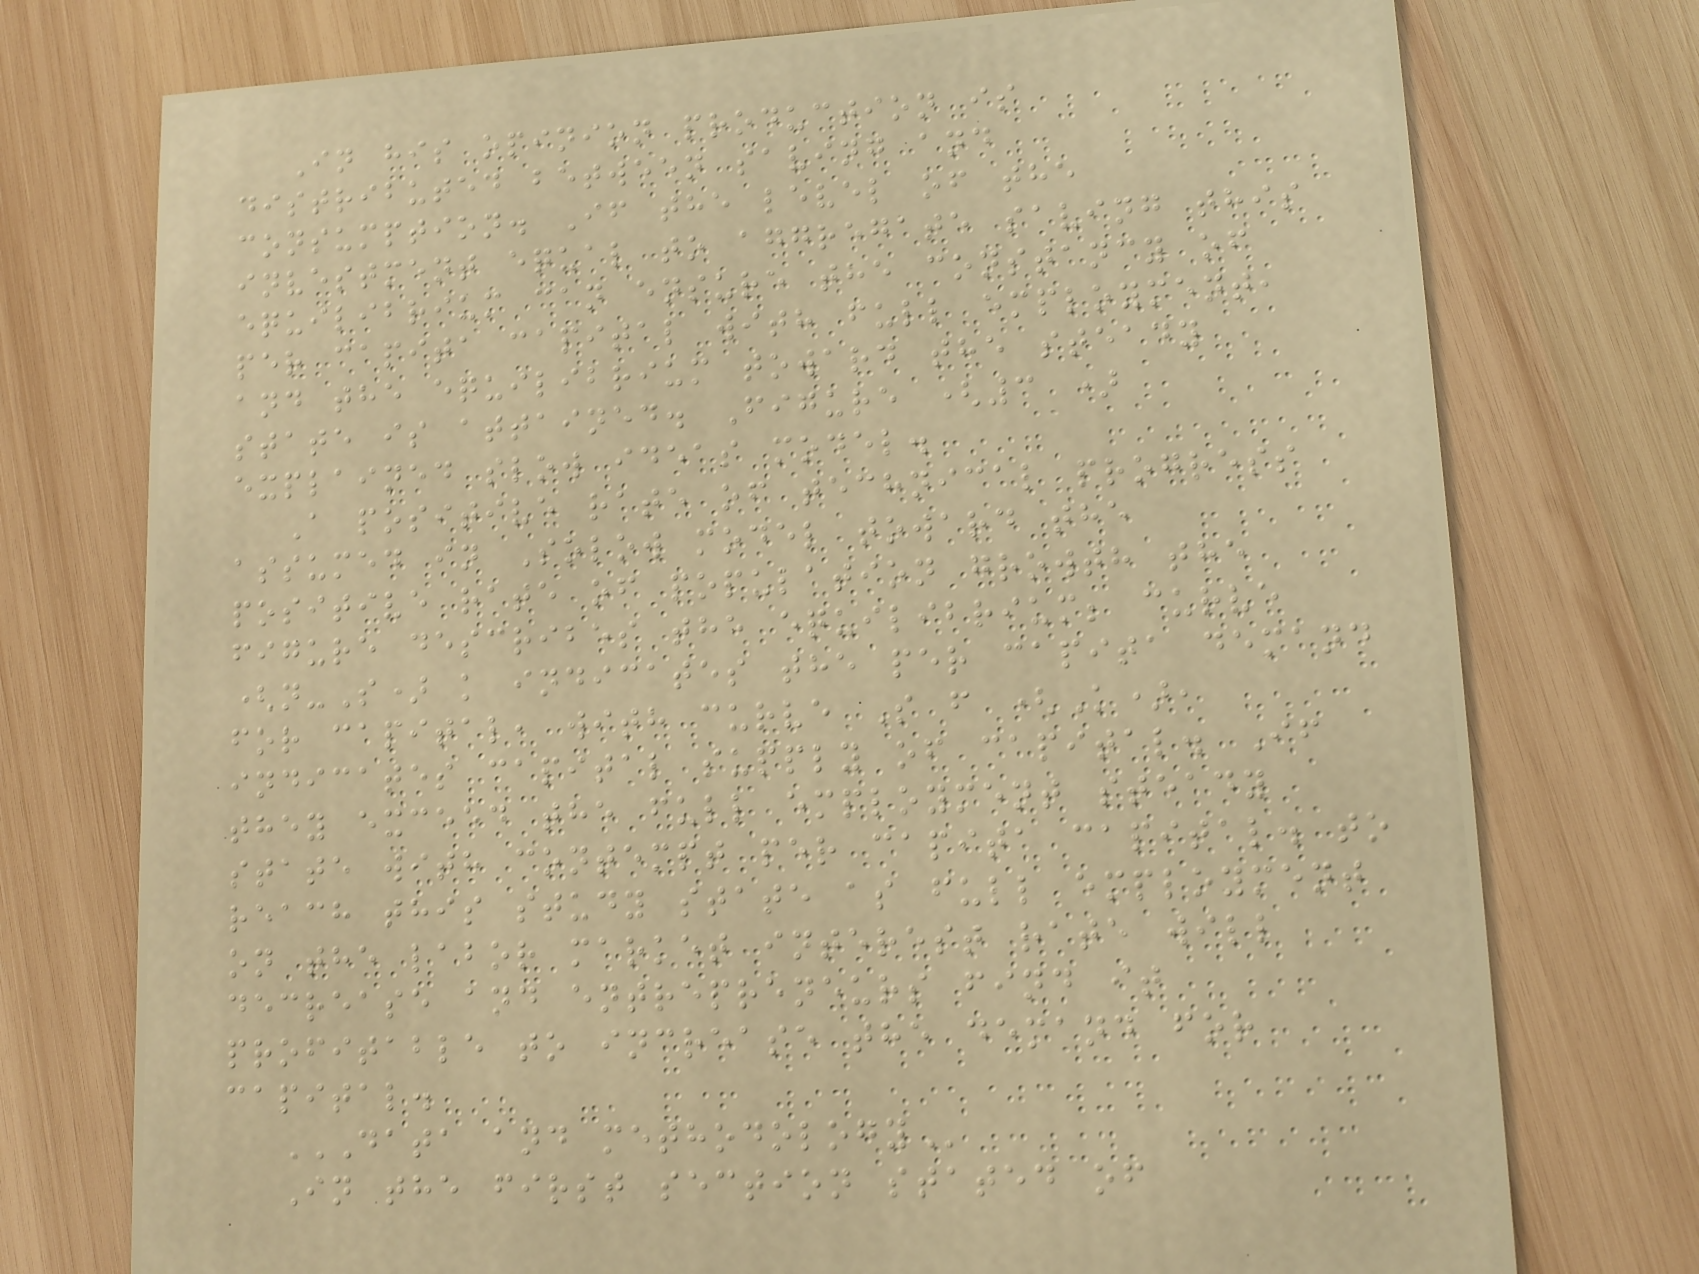In his opinion production is
distributed between saving and
consumption. If the level of the
investment equal to aggregate saving this
equilibrium can ensure the constancy of
per capita capital with full employment,
and the equilibrium toward the steady
state is attained. Figure (3 )
explained slow ideas model.
A positive rate of technical progress
assumed in Solow model toward the
positive rate of population growth the
figure describes the equilibrium; curve
(n-S) k indicates the per capita demand
for capital, with curve S f (K),
indicates capital supply of capital. If
they exceed the full employment steady
state with contempt per capita capital. to
reach this study state as full employment
on the labor market interest rate will
decrease and entrepreneurs find it
profitable to increase the demand for
capital.
DATA AND METHODOLOGY
In the first section stated of
